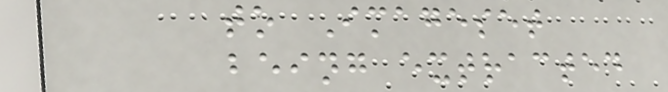to Imageset
being extracted
